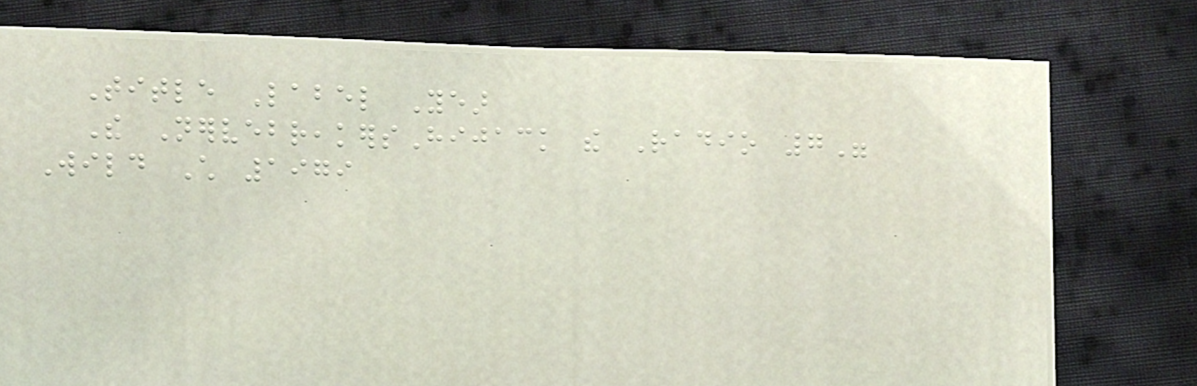Title Label Year
The NervebreakersHijack the Radio 7"
Wild Child 1979
